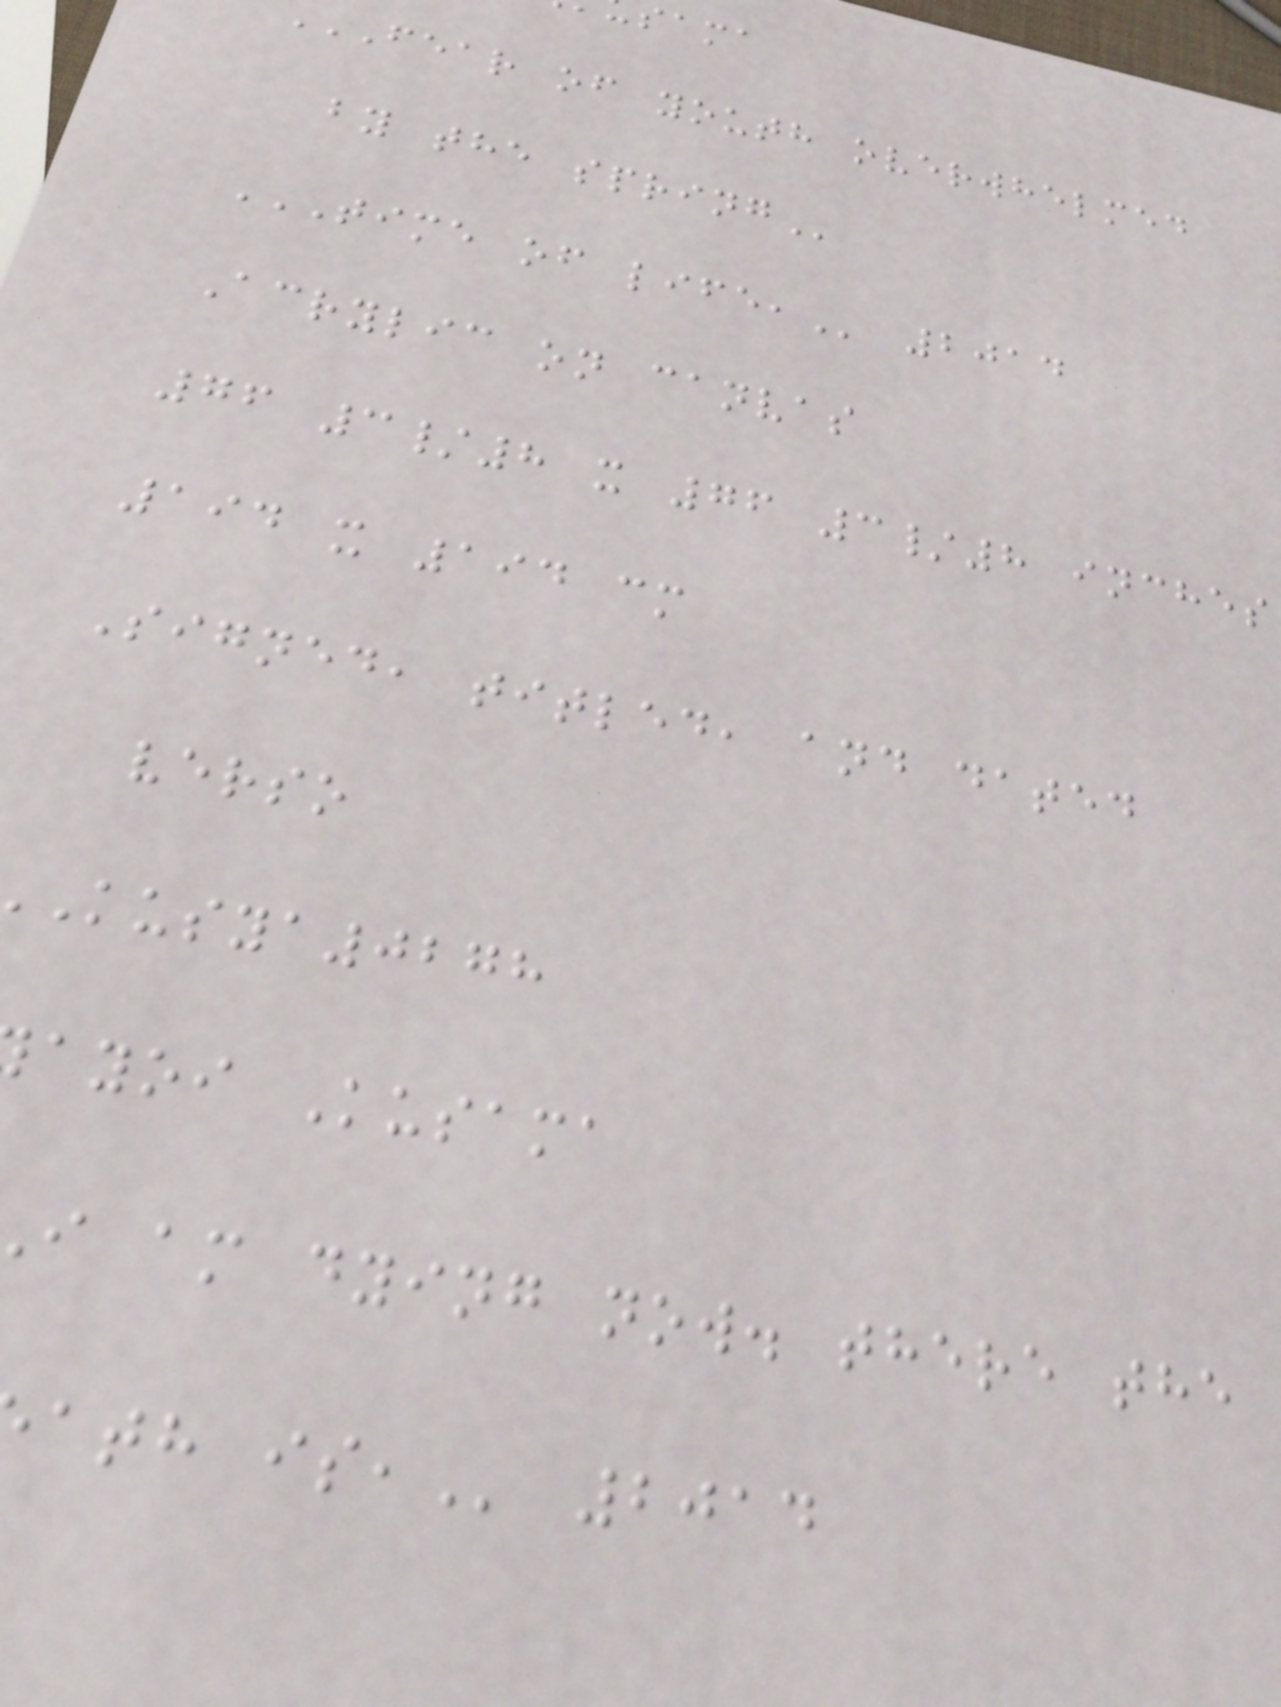sama
FEAR of youth overwhelmed
by the
TIME OF LIFE, 2014
Acrylic on canvas
76 3/8 x 76 3/8 inches
194 x 194 cm
Signed, titled, and dated
verso
kusya0278
ayoi Kusama
i am dying now. there the
